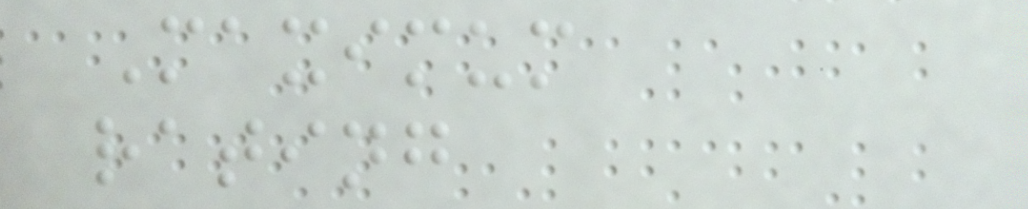Maximum
rating
